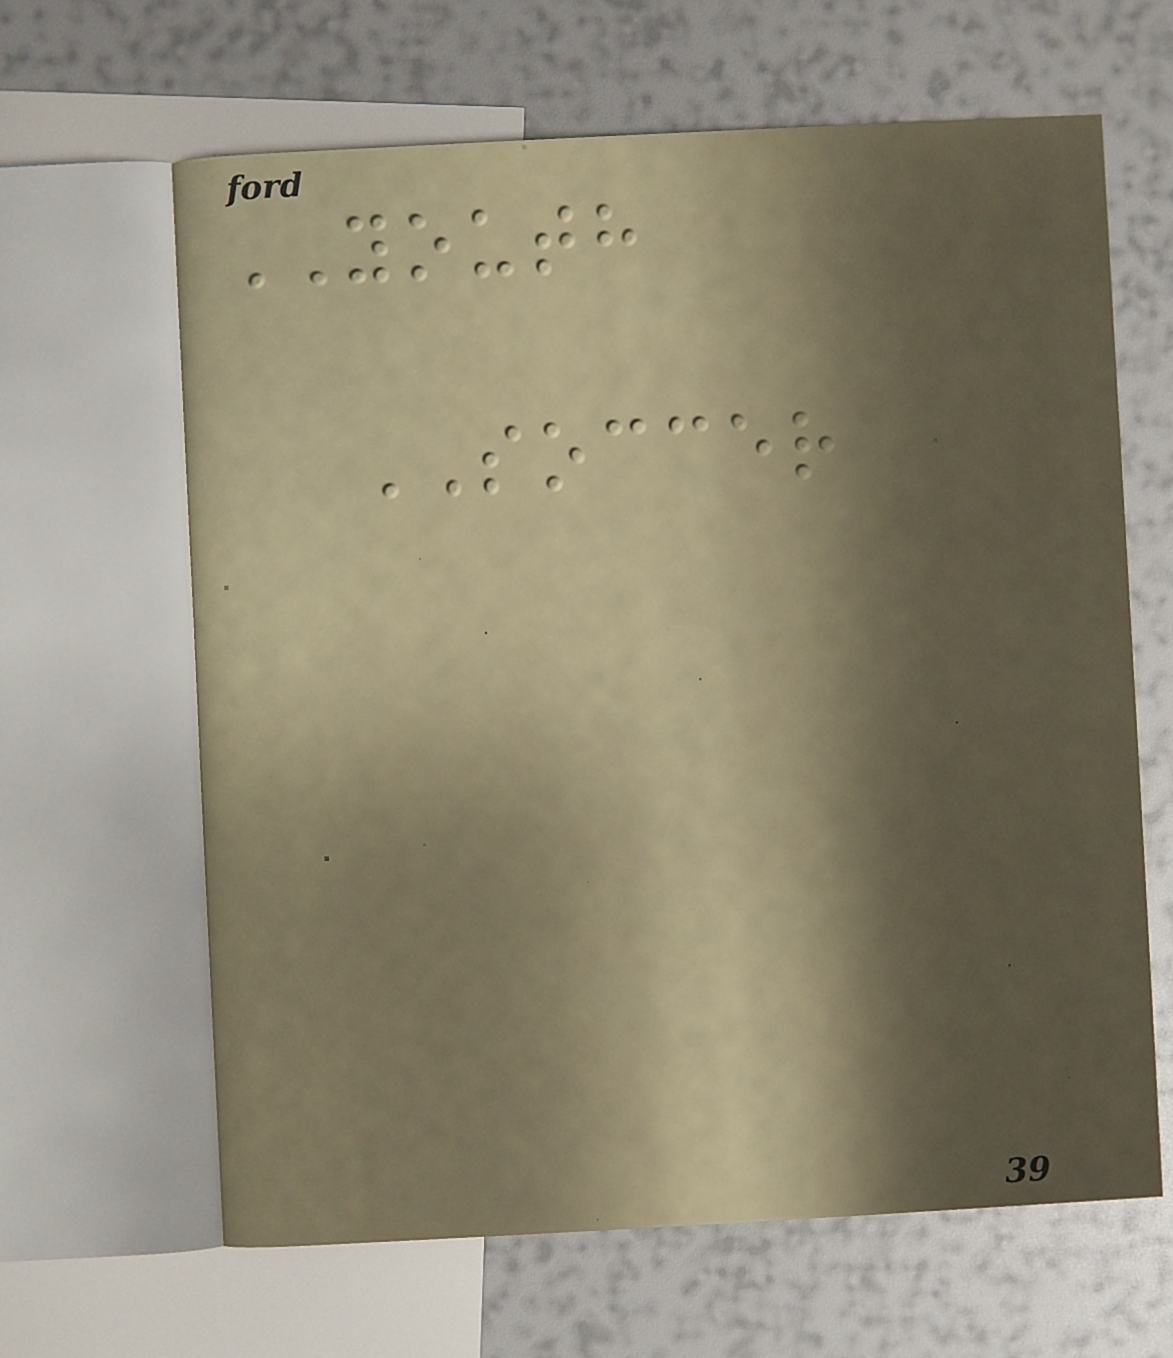YOUTH
SOCCER
